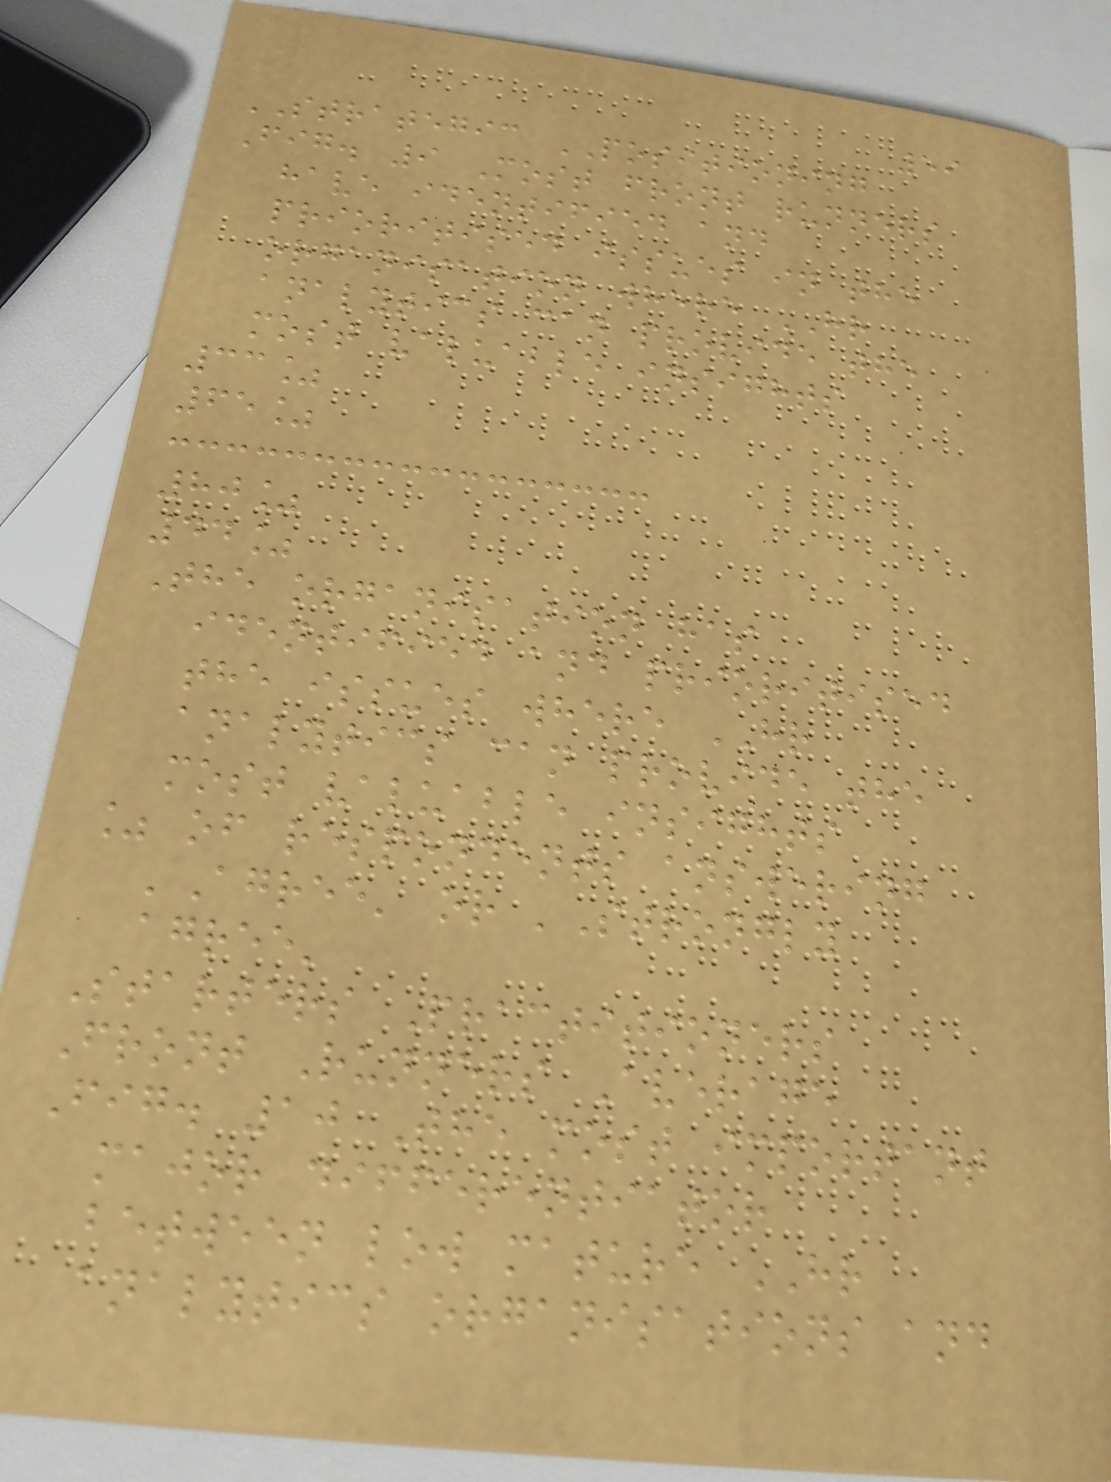59
STRATEGIC POSITIONING
Fig. 9 Most front runners
have identified and
prioritised issues in the
organisation where HR
analytics can provide the
most valuable insights
33%
65%
80%
44%
The organisation has
identified and prioritised
the issues where HR
analytics can provide the
most valuable insights
% of respondents answering
'Agree' or 'Strongly
agree'
Starters Practitioners
Front Runners Average
Fig. 10 The most important
major differentiator
between low mature HR
analytics organisations and
